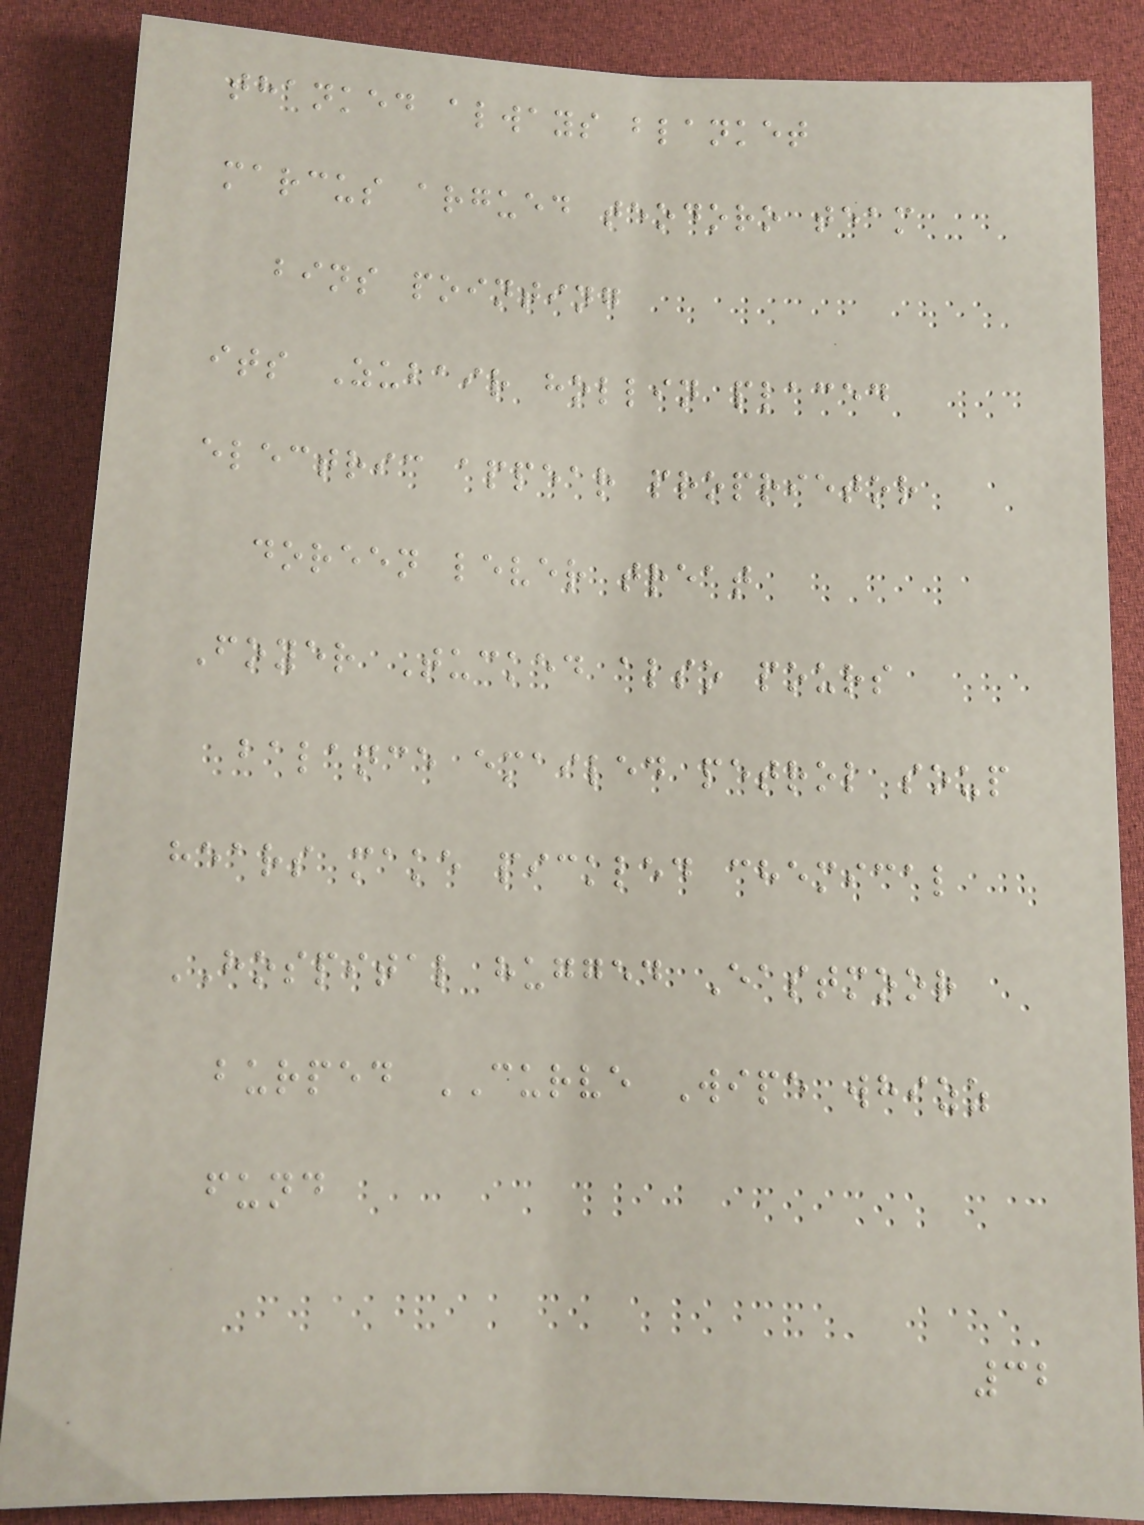thanked always blanket
marcus argued teodoro team
bins pointing
its Zubair hollin placed
electric appear proprietor
doreen lever treat
Foyer Tucked also pours
balance emailed petrol soup
hears make pickled chemical
HOSPITAL hugged Eastmoor
burped CURVE Wipe whizz
fund
32
